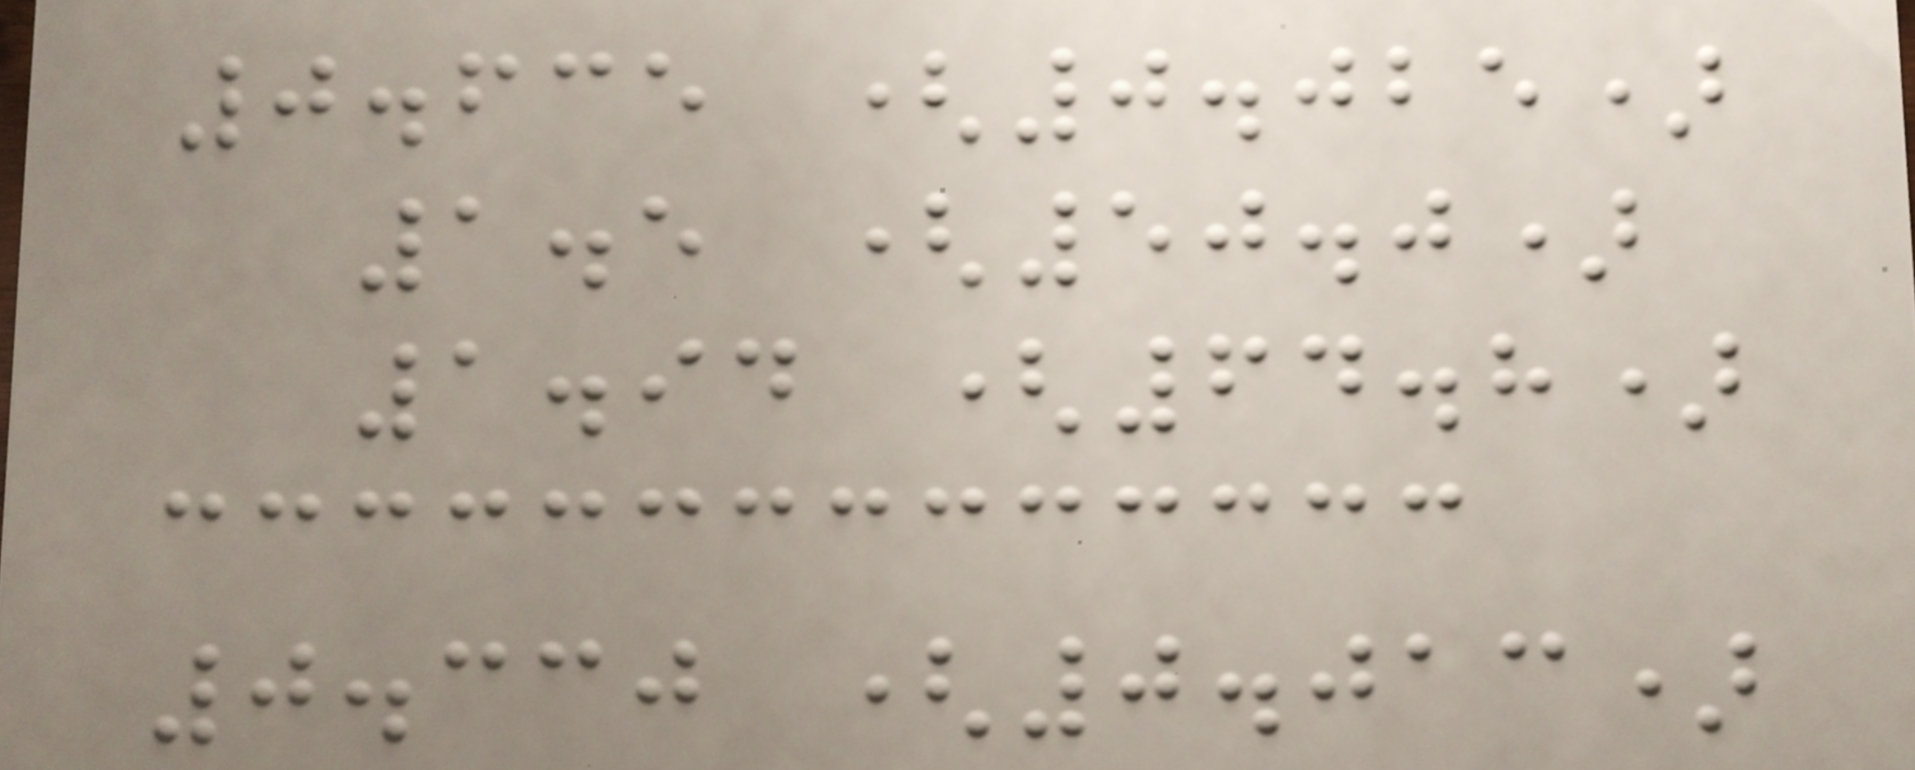0.635 (0.025)
1.5 (50.0)
1.94 (64.8)
0.330 (0.013)
